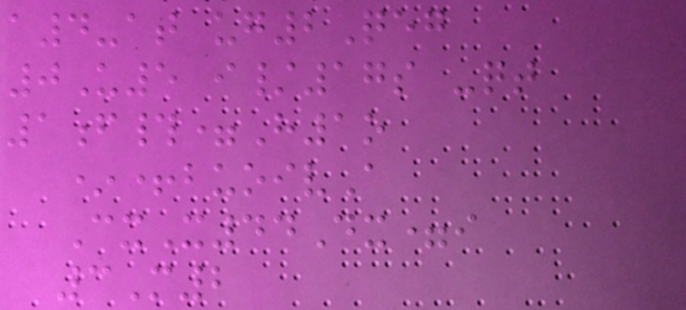a4-at ug2Qeg
0U5 i/17s -qt
1f#=H1o
*+buoivA
CxX44Dx=i
3M2
